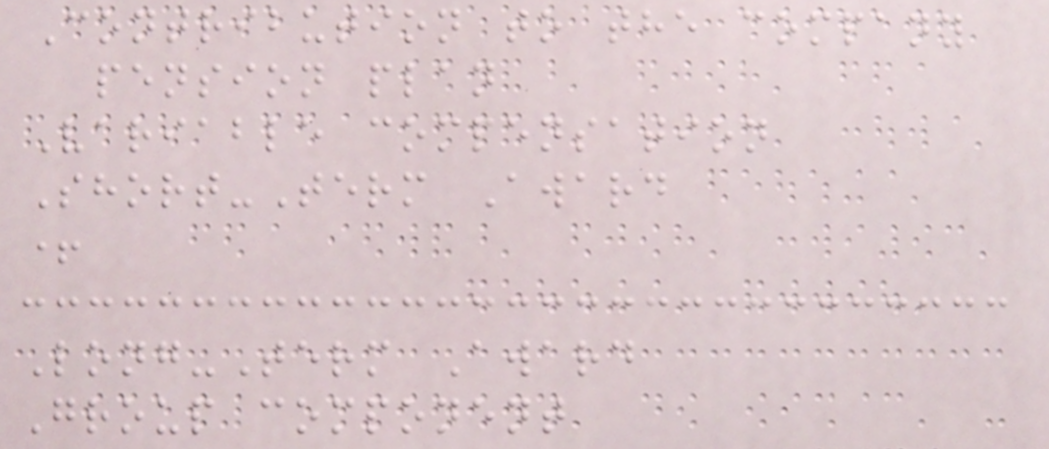Contribution to the company
pension plan
Variable compensation
Short-Term Award
+
Long-Term Award
Group component
